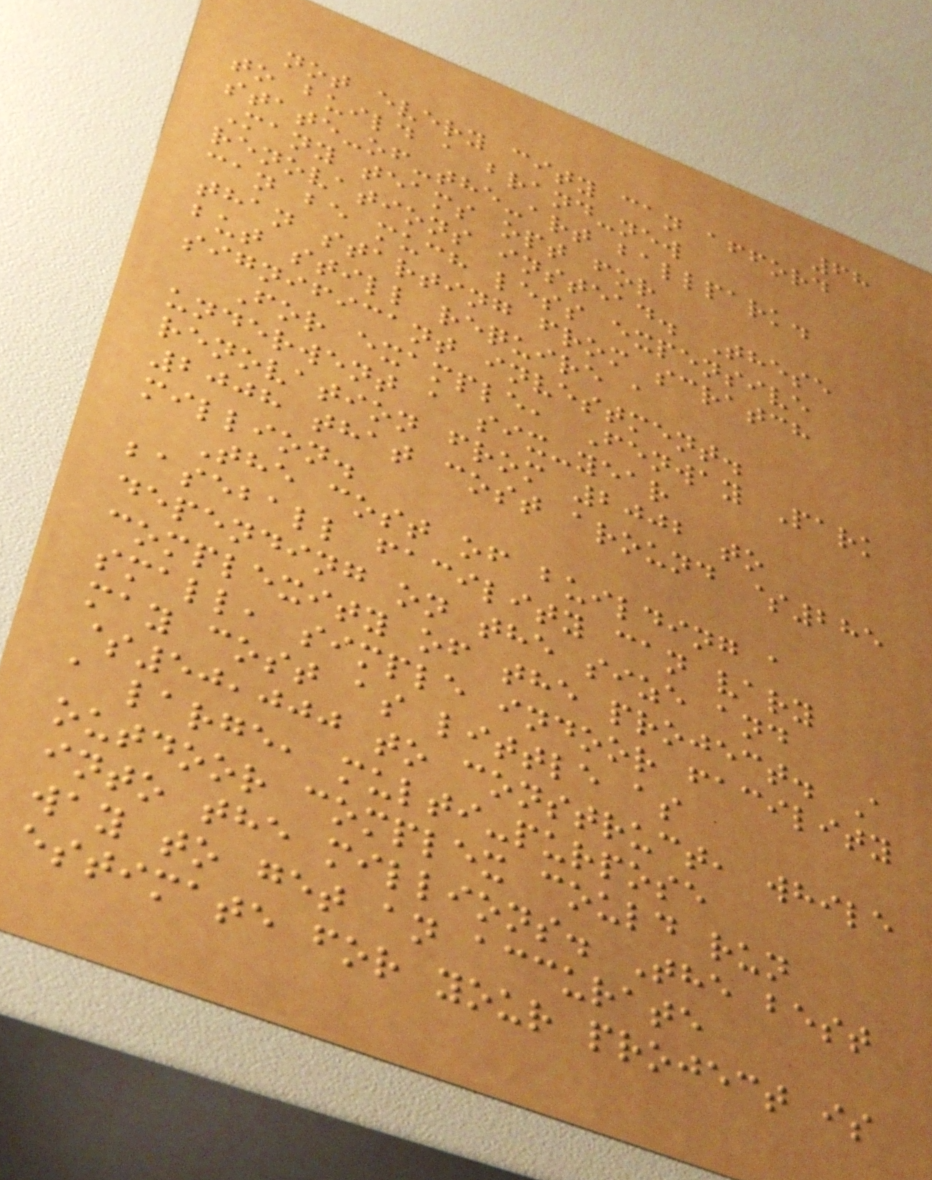68
not every city can afford
to build a brand-new
state-of-the-art ballpark.
Many teams opt for
renovations instead. These
can be much less expensive
than starting from scratch
but still require a
significant investment.
For example, Fenway Park
underwent a six-year
renovation from 2002 to
2008 that cost around $285
million.
The cost of building a
baseball facility can vary
depending on the size and
complexity of the project. A
small, simple indoor facility
may cost as little as
$50,000 to construct, while
a large, multi-purpose
outdoor complex could run
into the millions. The best
way to get an accurate
estimate for your project is
